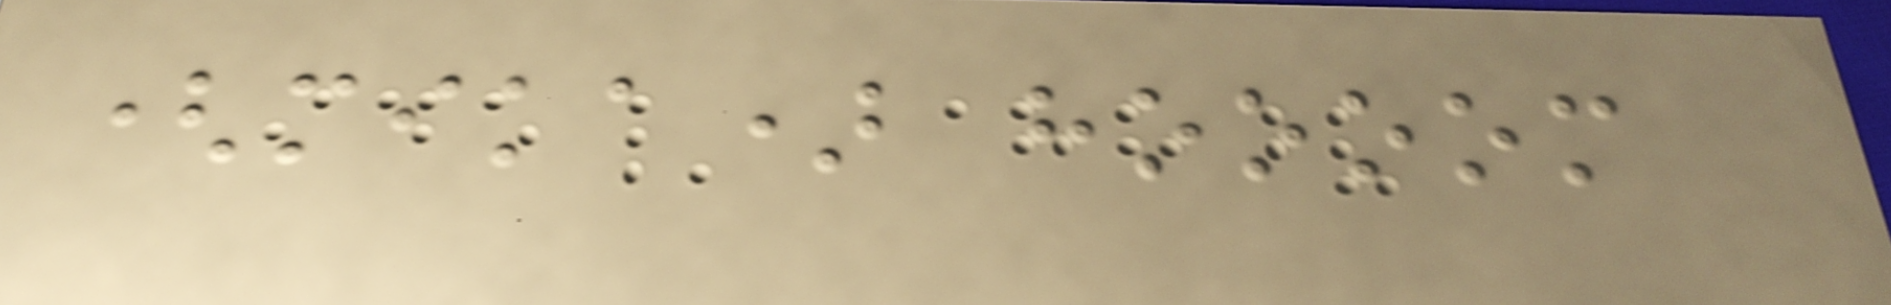(mika) hoooom
